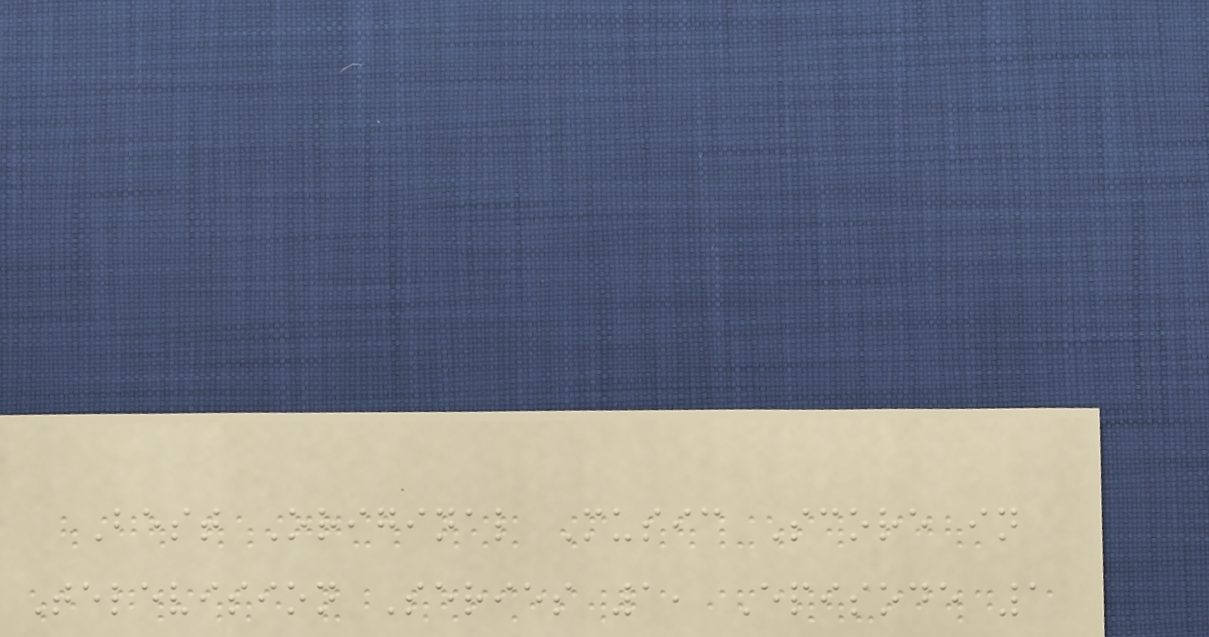Best Original Music Score in
Television Series 1, Episode 1
